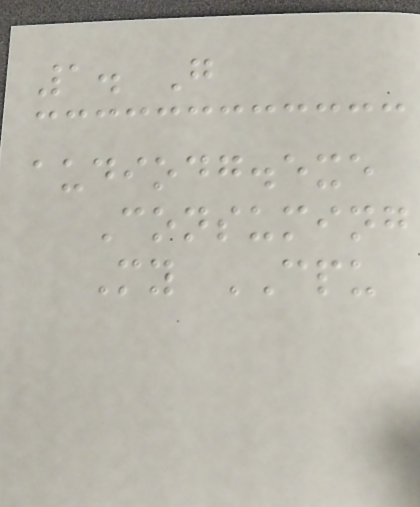1. G
audiodg.exe
Consuming
My CPU
